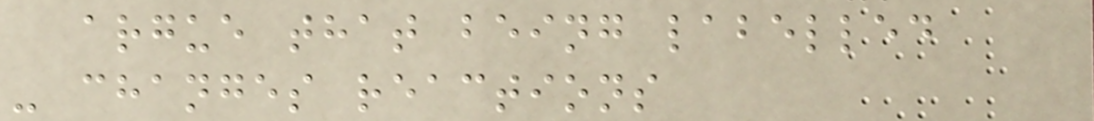argue that being labelled
- changes reactions
